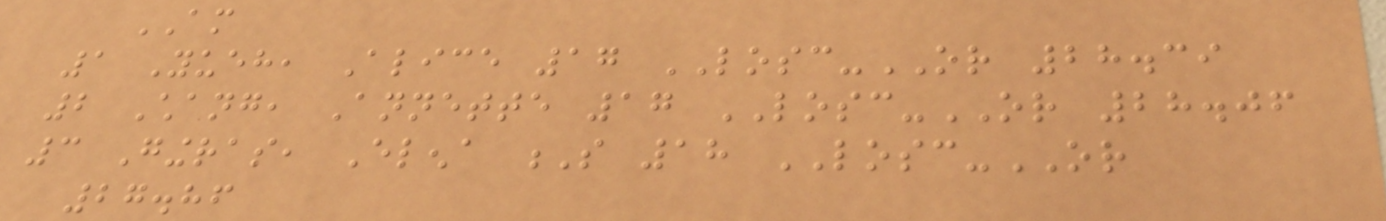AM
1 Yueh, Alice 17 LOSC-OR 28.39
2 Chang, Annette 17 LOSC-OR 28.06
3 Gingras, Elena S 18 LOSC-OR
27.86
